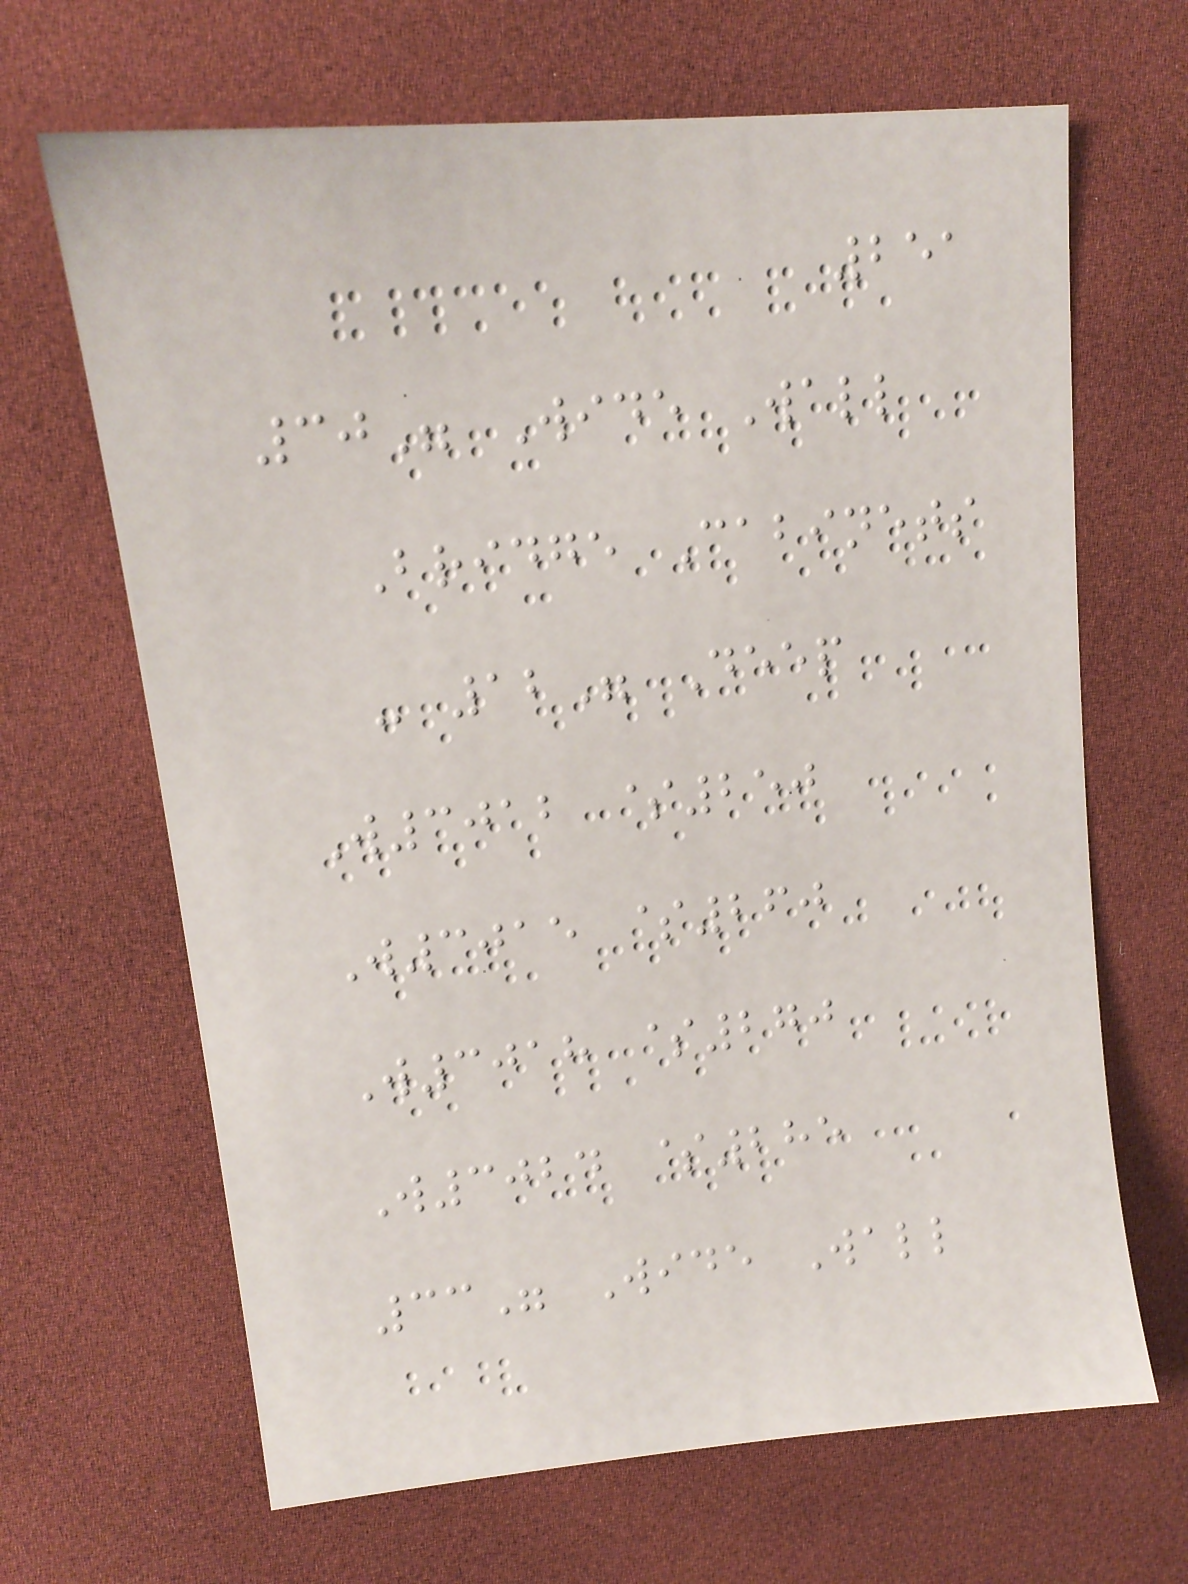251
30" Wide Wall
Bridge Cabinets
- 12" Deep
W3012 $250
W3015 $260
W3018 $270
W3024 $285
33" Wide Wall
